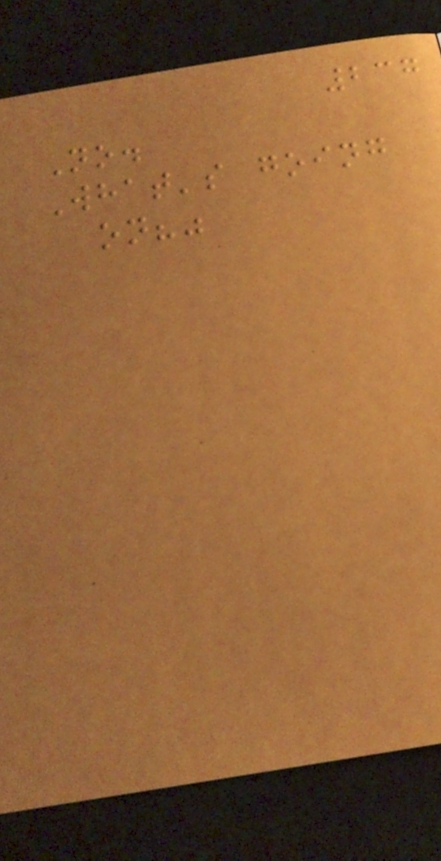237
No.
What's going
on?"
